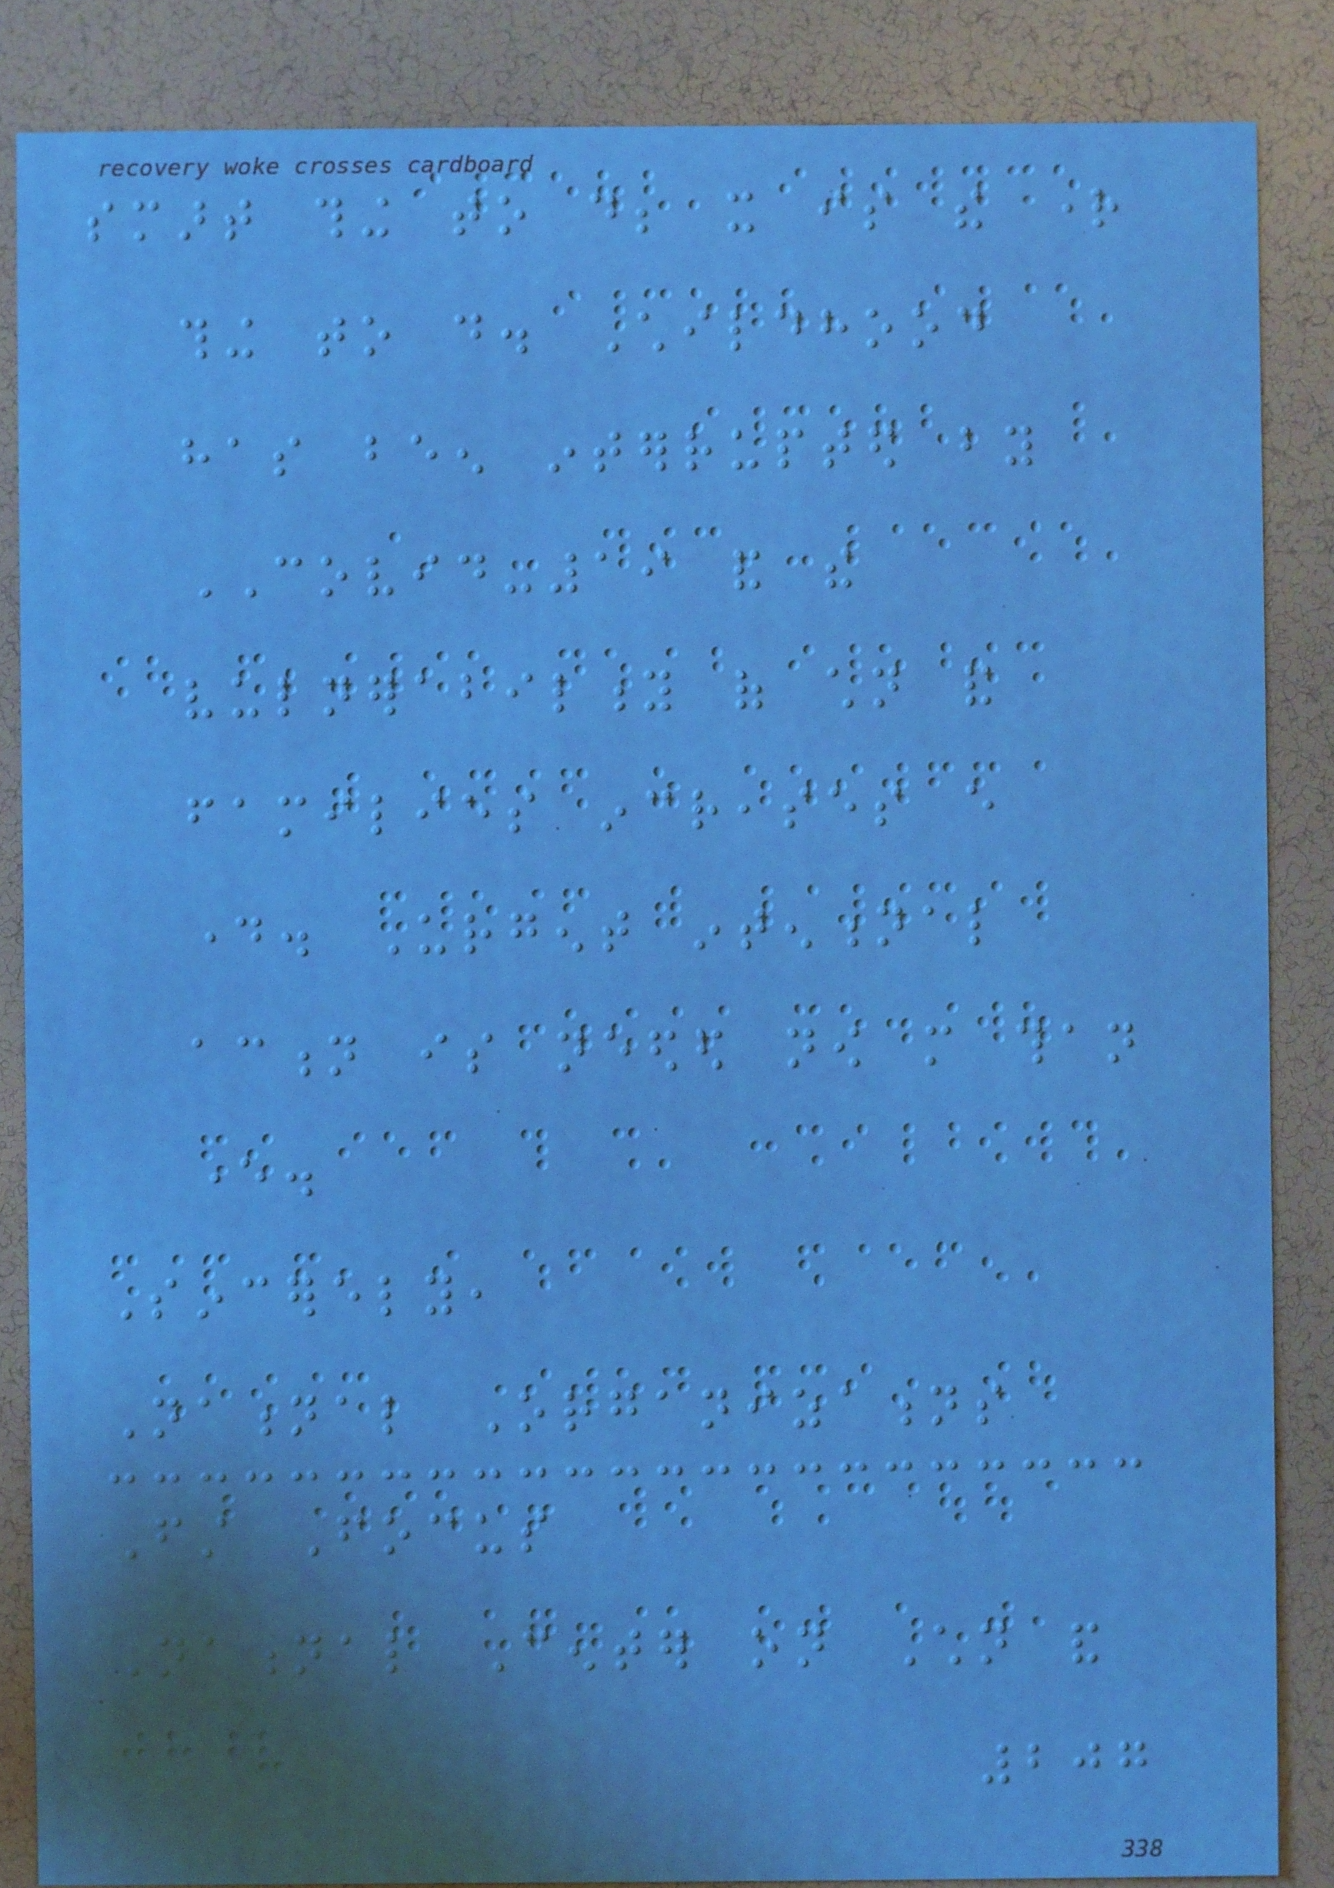smart thing to do; it is the right
thing to do. Childhood
has been interrupted by
COVID-19 and the
vulnerability of children and
families increases every
day. Urgent intentional
action is needed now more than
ever.
Sincerely,
National Organizations
First Focus
National Center on Children and
207
